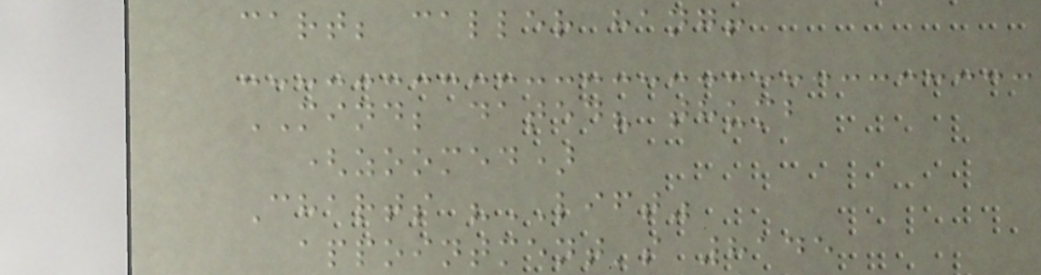cart; caller hang!
MIND; dated? thumb
(zoomed)
Charts "LIFT"
appointment's 8145
